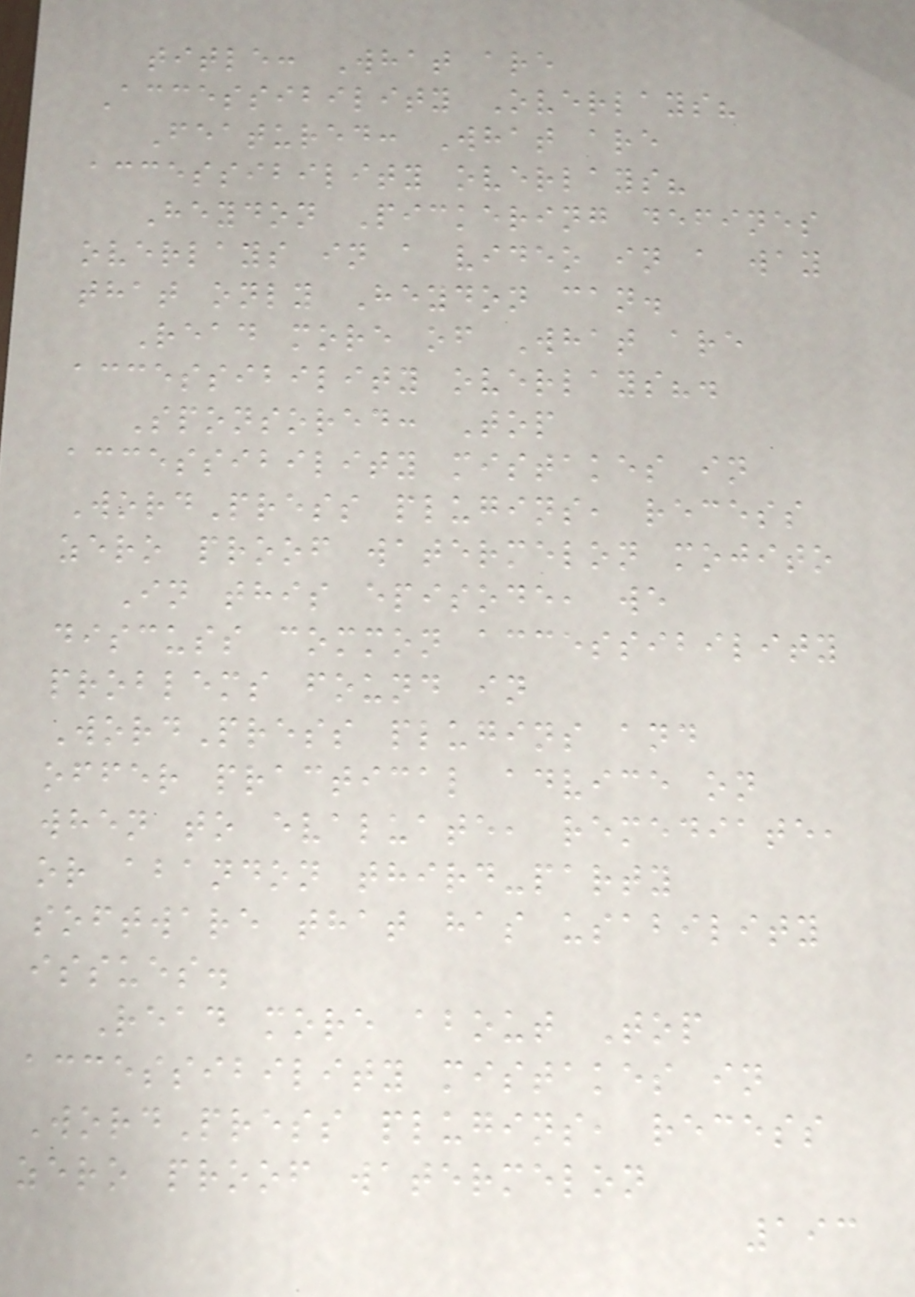title: What are
Accessibility Overlays?
Featured: What are
accessibility overlays?
Heydon Pickering defines
overlays in a video in a way
that only Heydon can.
Read more of What are
accessibility overlays?.
Sponsored: Top
accessibility mistakes in
WordPress plugins, recess
zero proof watermelon mojito
In this episode, we
discuss common accessibility
problems found in
WordPress plugins and
offer practical advice on
when to evaluate, remediate,
or abandon third-party
software that has usability
issues.
Read more about Top
accessibility mistakes in
WordPress plugins, recess
zero proof watermelon
193
